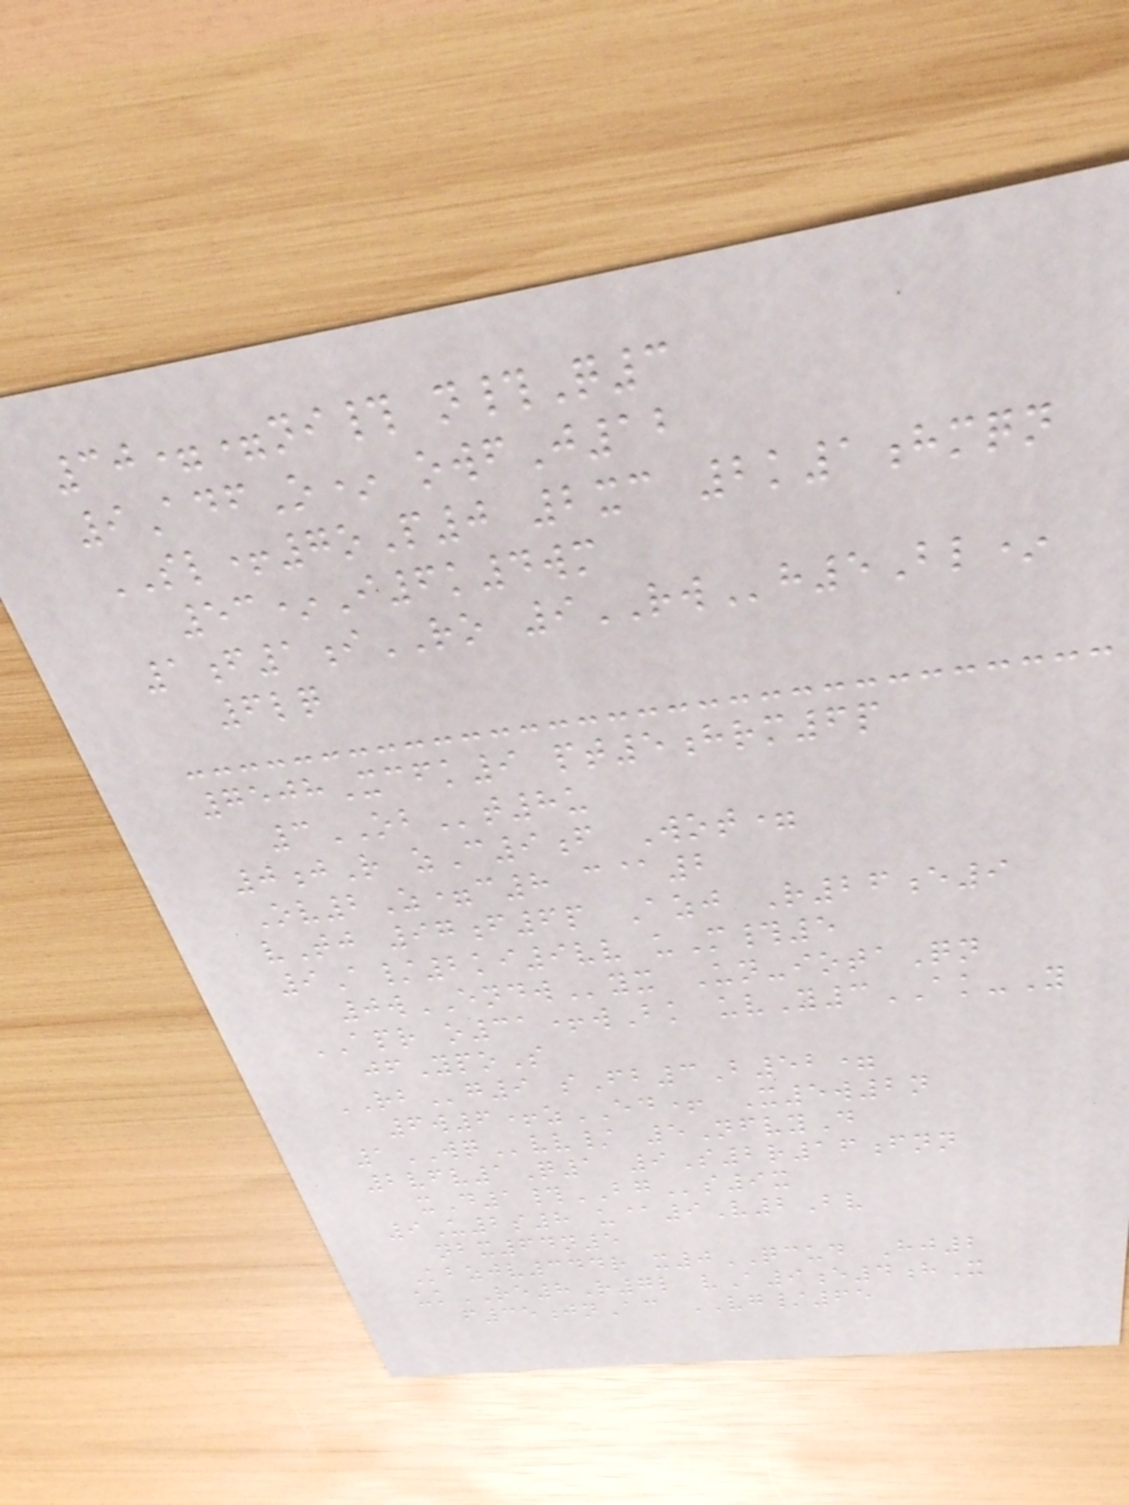30==ni# n#Q3
9AdfO* owfJ12
SL+7oP0 2xc 2k1hmqn
53*I6k4wm
1f1iRO 9RWh5Bl*
6lq
7508Xcfk9 pt5hrm6p
3OBt8u
0jR zC9f Wot=
Ov2Z=c8 c@2
vTj 97f6p Azj R26e9
9A/2ki9vv uM#5
0wENDWyx Un-iotaQn
APR o31+wBk uvY3AK-Y
jfYpoS
RBg9 sFb3B52=
6w6+zED+ X5w2n
1WQvv/ 5NfvyD
2vfv1Q1 9S2r16fnn
xD1#BGs9x
9U2s8 u@9V2Bv
nbx64n5
Kbzjv344r x0QCUD Hj2
ukRE8R7l vA9e4hX
f35jnAc VG/65
